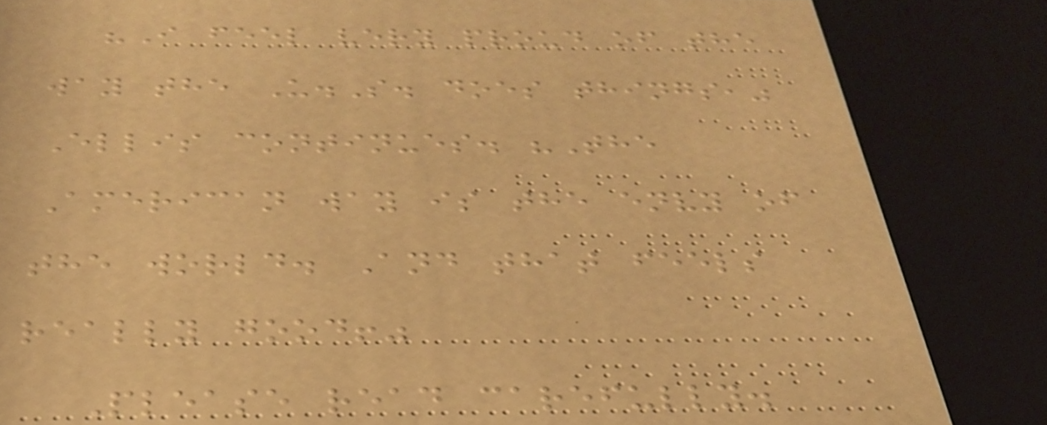"I feel very proud of the
way the U.S. does things,"
Ellis continues. "The
American way is the envy of
the world. And that feels
really good!"
Please read carefully.
